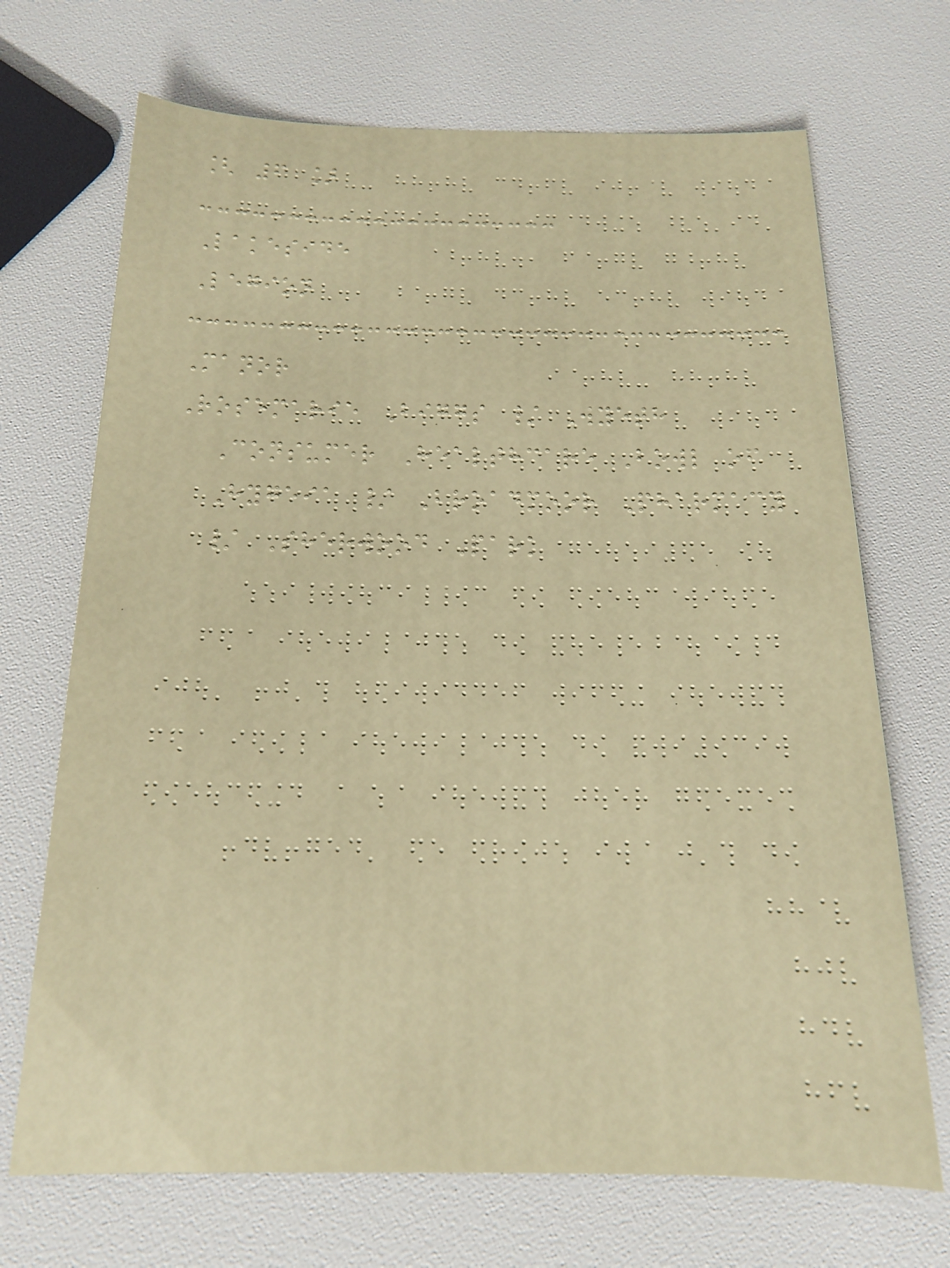[ 6 ]
Lakeside
Legion
Manor
Rosemarie Biggs / Wyeth
Consumer Healthcare Bowl of
Hygeia / Broadmoor Pharmacy
/ Sherwood Park
